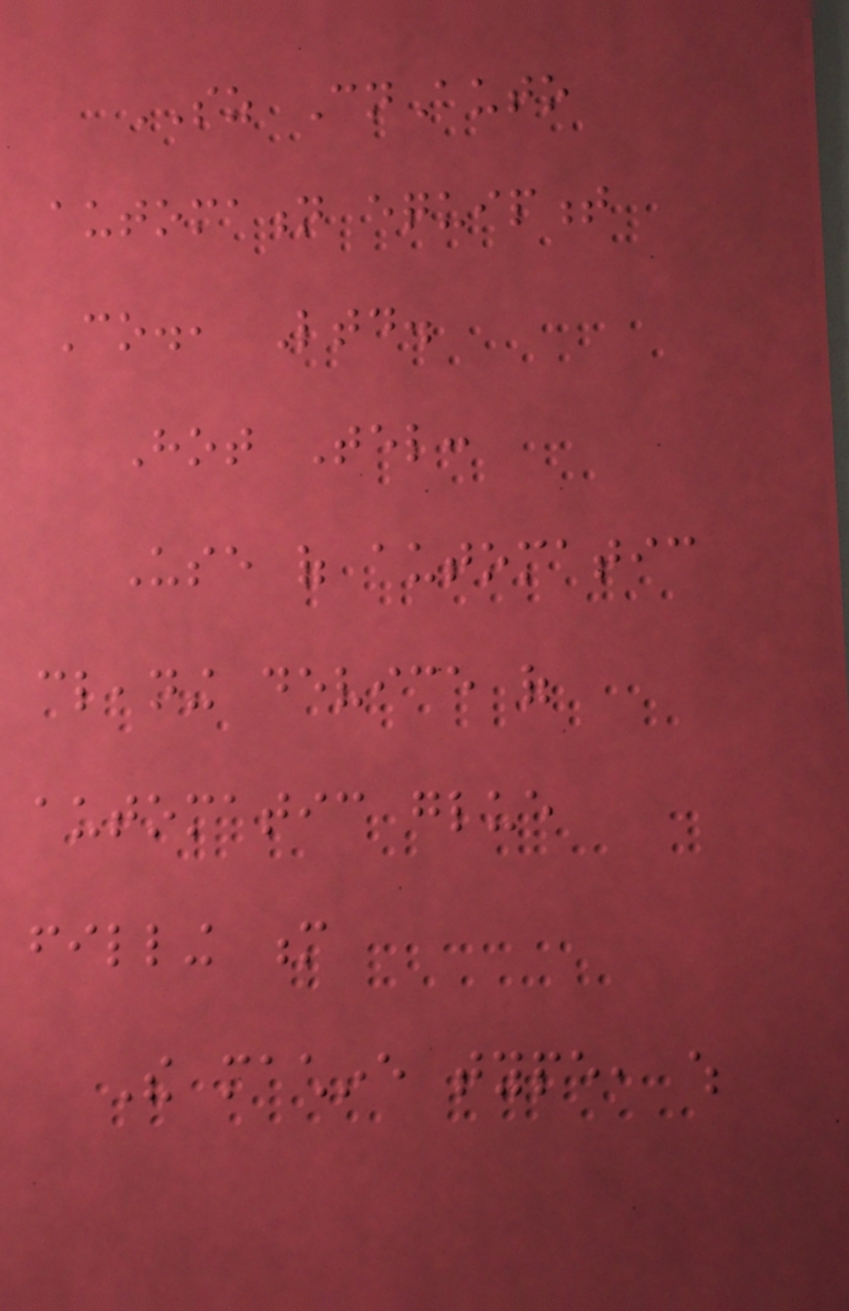SZ CnAuto
automation equipment
Co., Ltd.
Hot Tel:
Use of automatic
cleaning device of
automatic glue
filling m
The machine type, which
